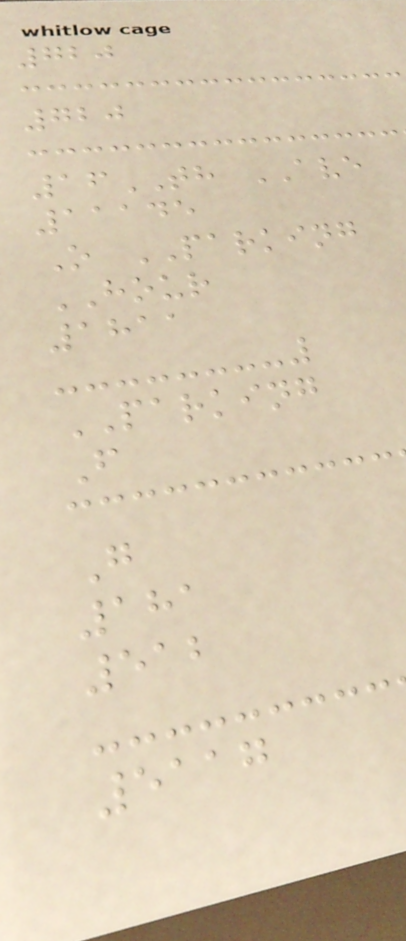720
720
16TH AVE
11145
O PARKING
HOUR
1811
PARKING
F
G
181
512
5117
